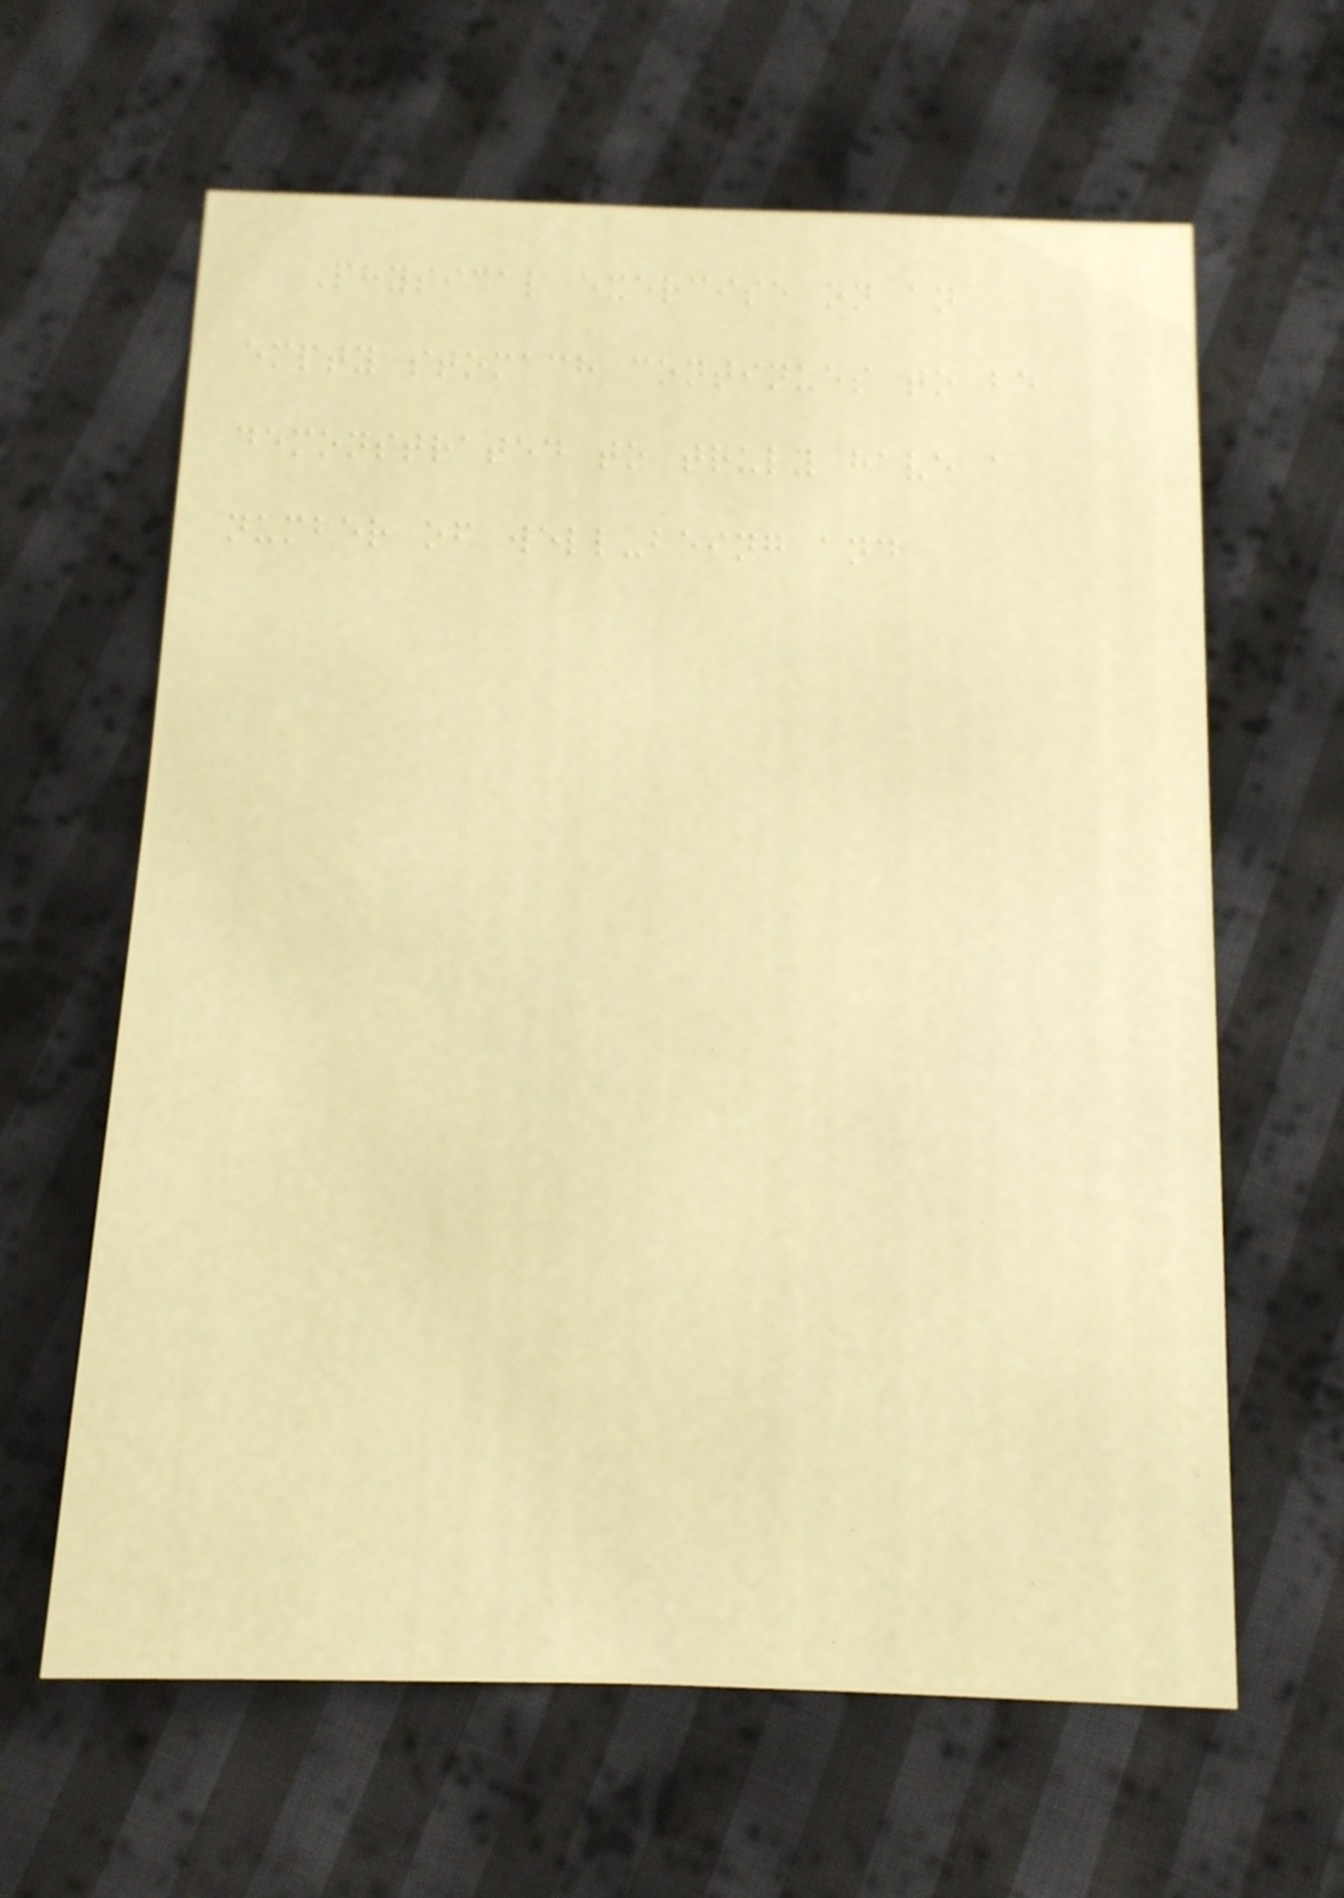Physical exercise on an
empty stomach continues to be
demonstrated to truly have a
number of well-being and
